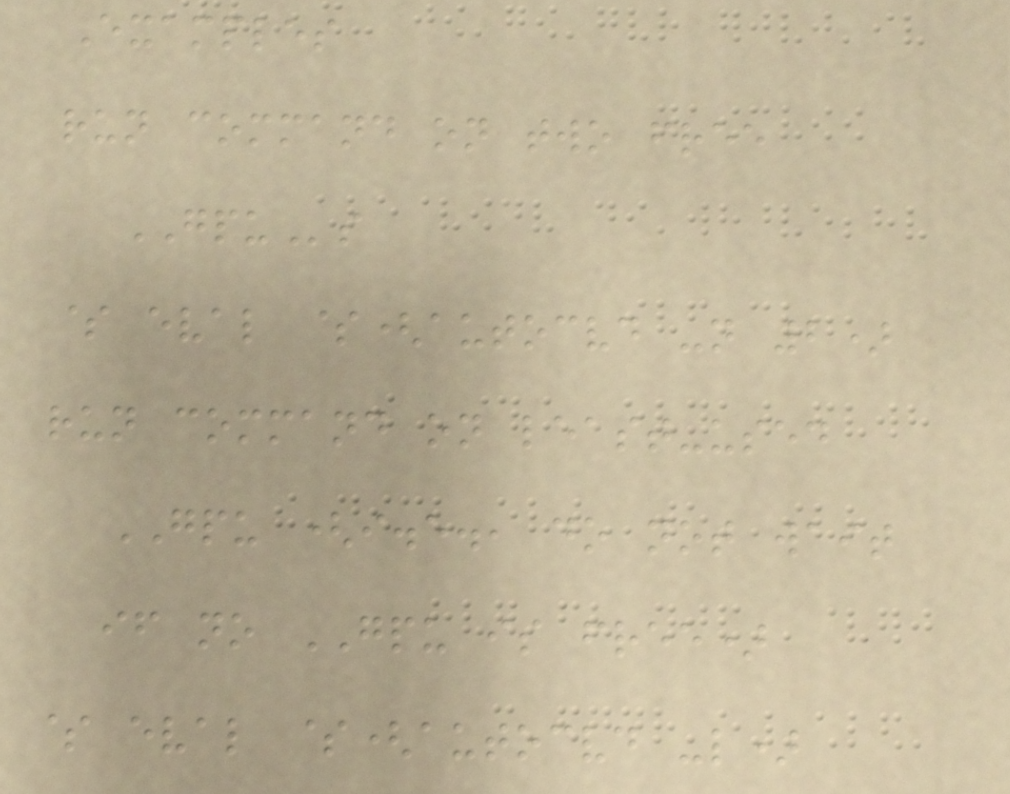Examples
run command on two free
GPUs
$ eval $(autocvd -n 2)
run command on least-used
GPU (i.e., do not wait
if no GPU is free)
$ eval $(autocvd -l)
